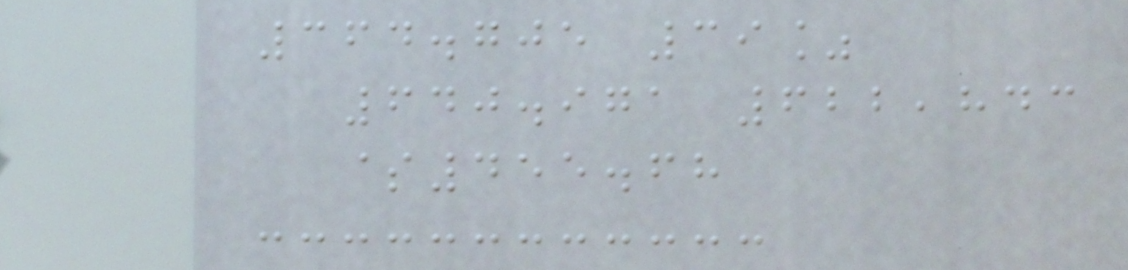364.705 39%
640.971 622,843
$455.68
